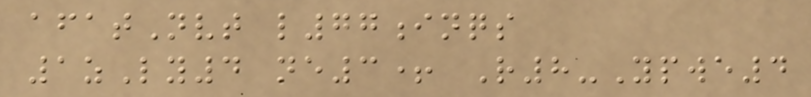afatNvt l77inqs
1zLy4 ne3+ R8-Ypwe4
